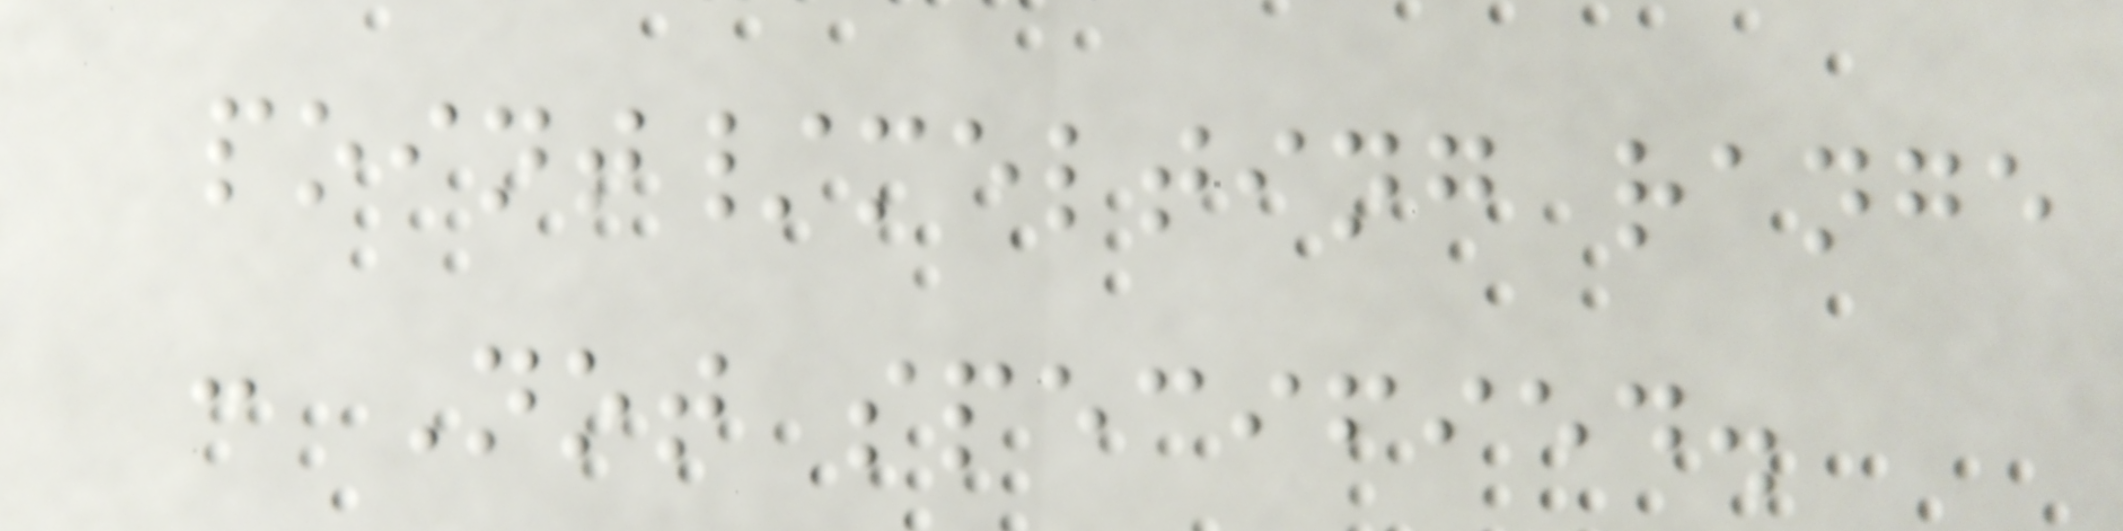point/melting range
: Not specified.
